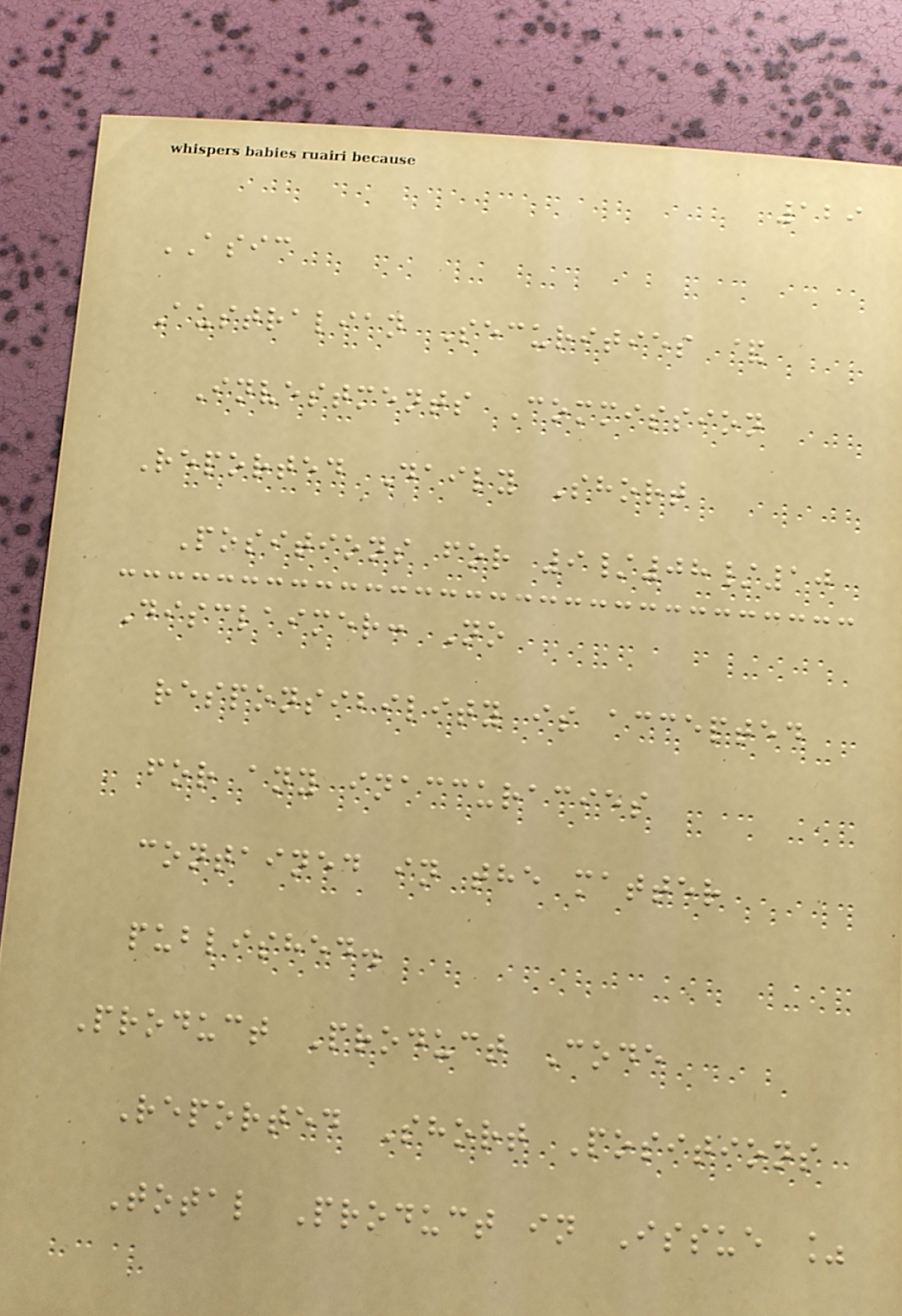129
ASIC
Australian Securities &
Investments Commission
Reported Daily Short
Positions for 9/08/10
Disclaimer: No
responsibility is accepted
for any inaccuracies
contained in the matter
published.
Product Product Code
Reported Short Positions
Total Product in Issue %
